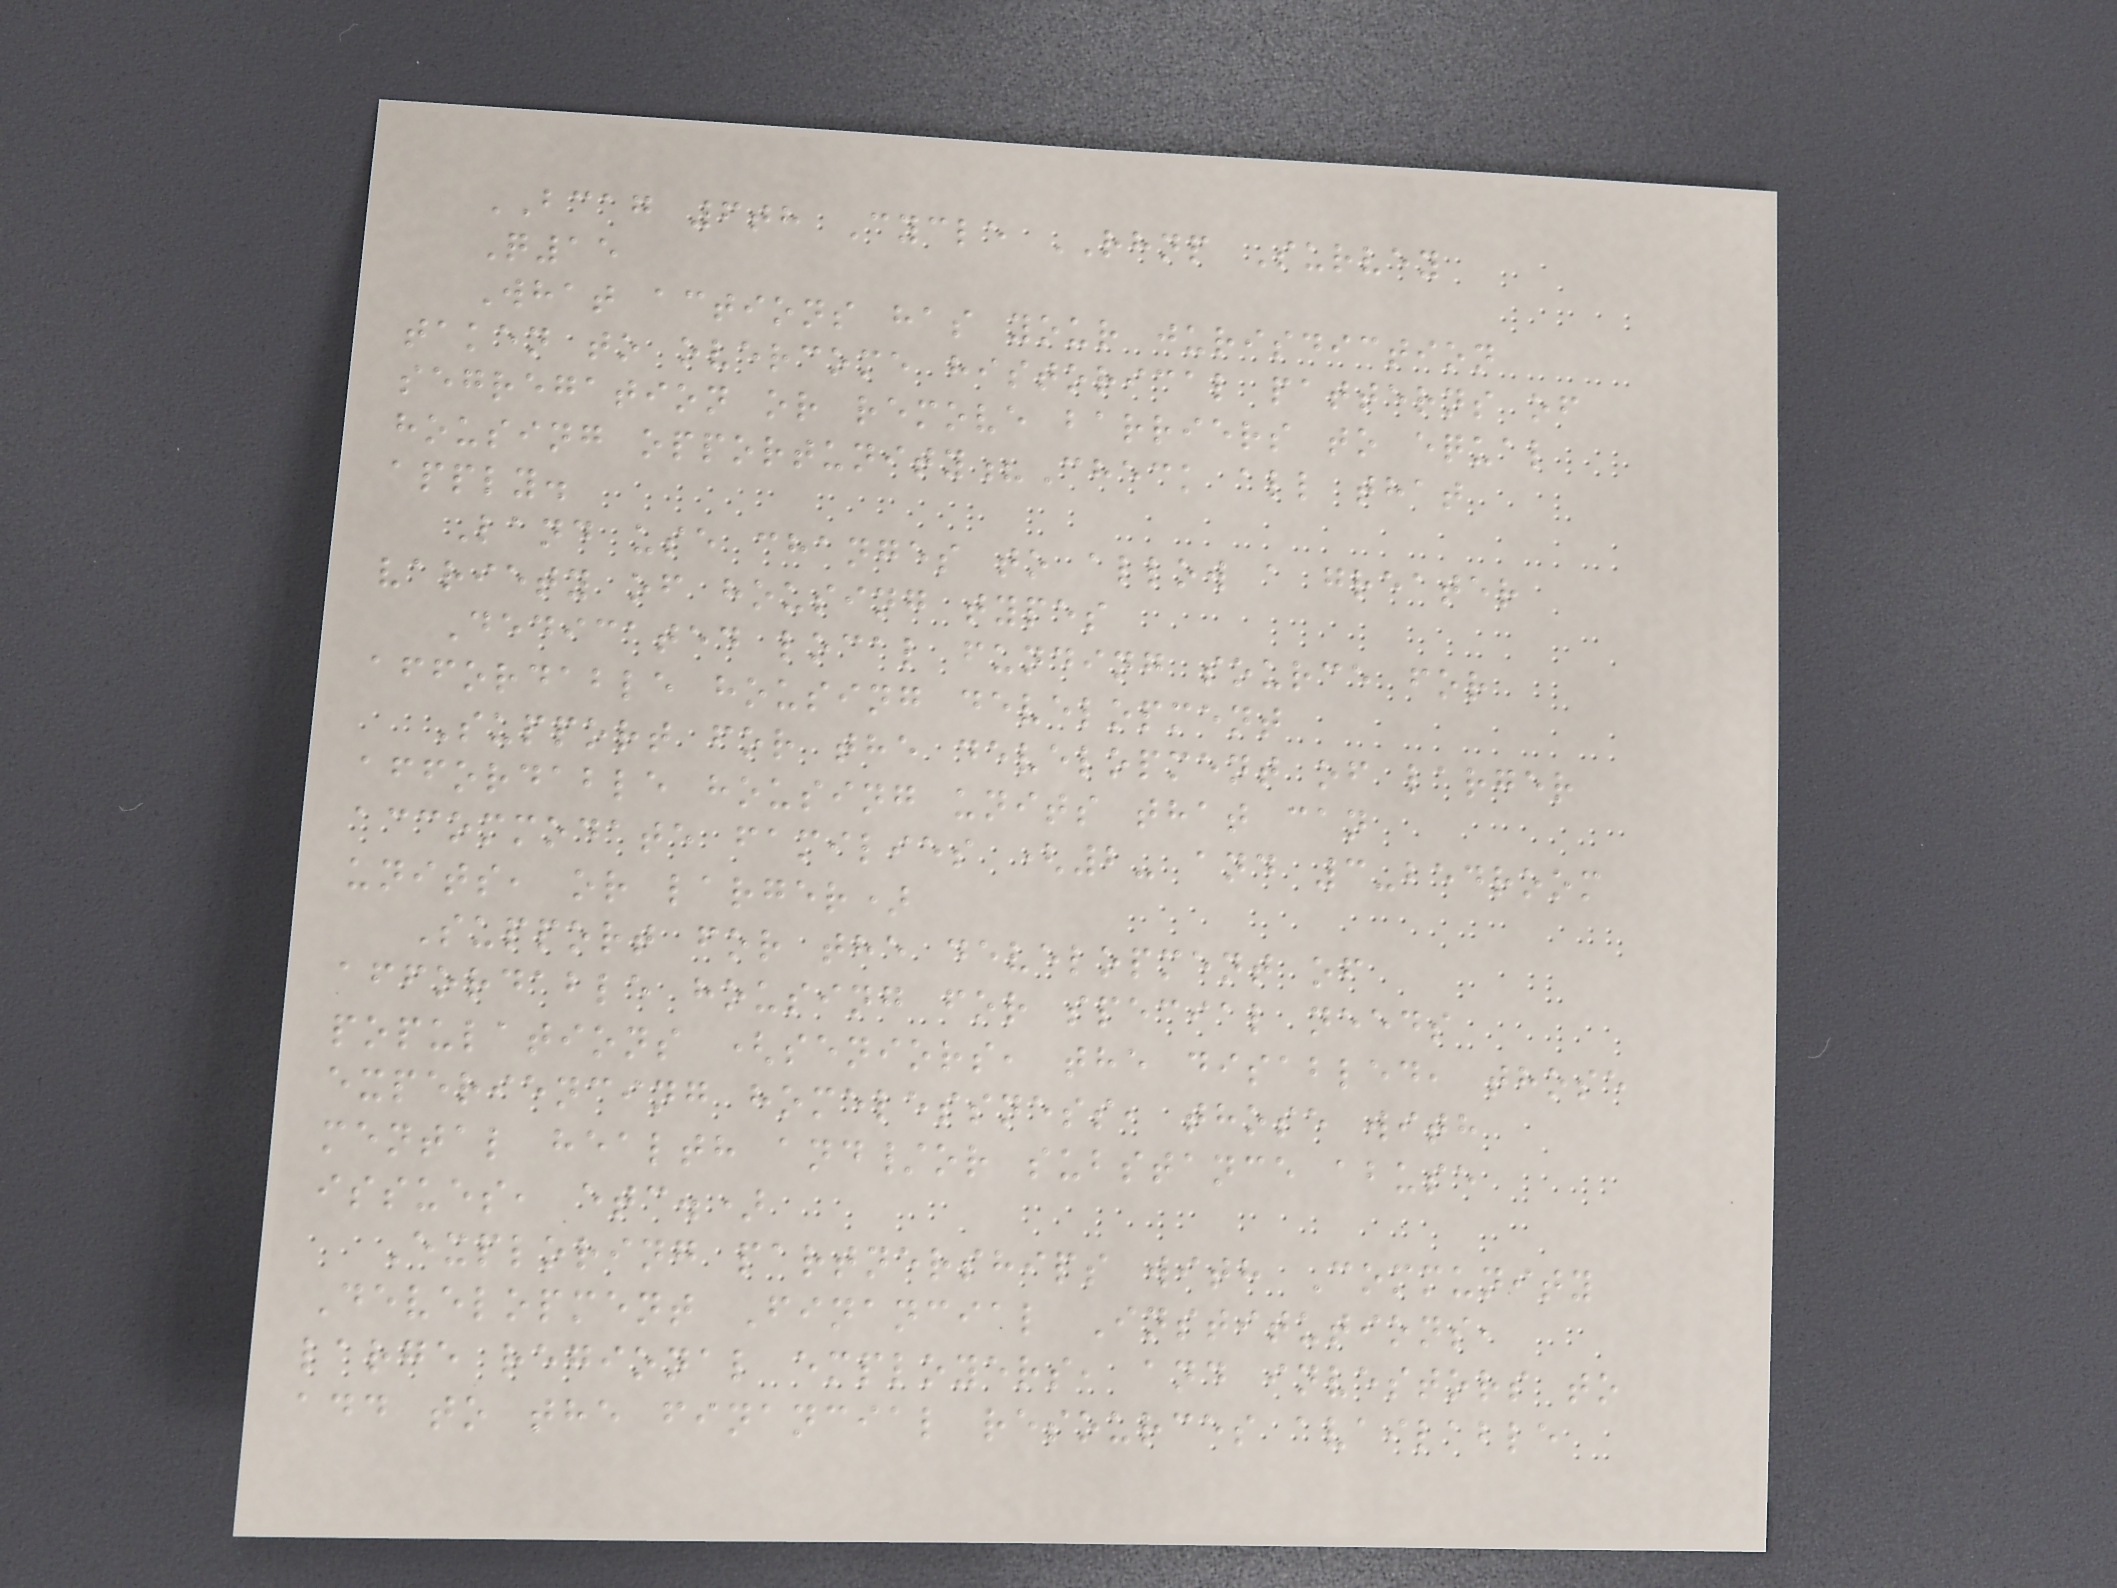BCAG 6th Cycle RHNP Survey
Q15
What actions has your jurisdiction
taken to overcome historical patterns of
segregation or remove barriers to equal
housing opportunity?Check all that
apply.
Land use changes to allow a greater
variety of housing types
Dedicated local funding source for
affordable housing development
Support for the development of larger
affordable housing units that can
accommodate families (2- and 3-bedroom
units, or larger)
Support for the development of
affordable housing for special needs
populations (seniors, the disabled, those
experiencing homelessness, those with
mental health and/or substance abuse
issues, etc.)
Exploring partnerships with Community
Development Financial Institutions,
large regional employers, and investors to
add to the financial resources available
